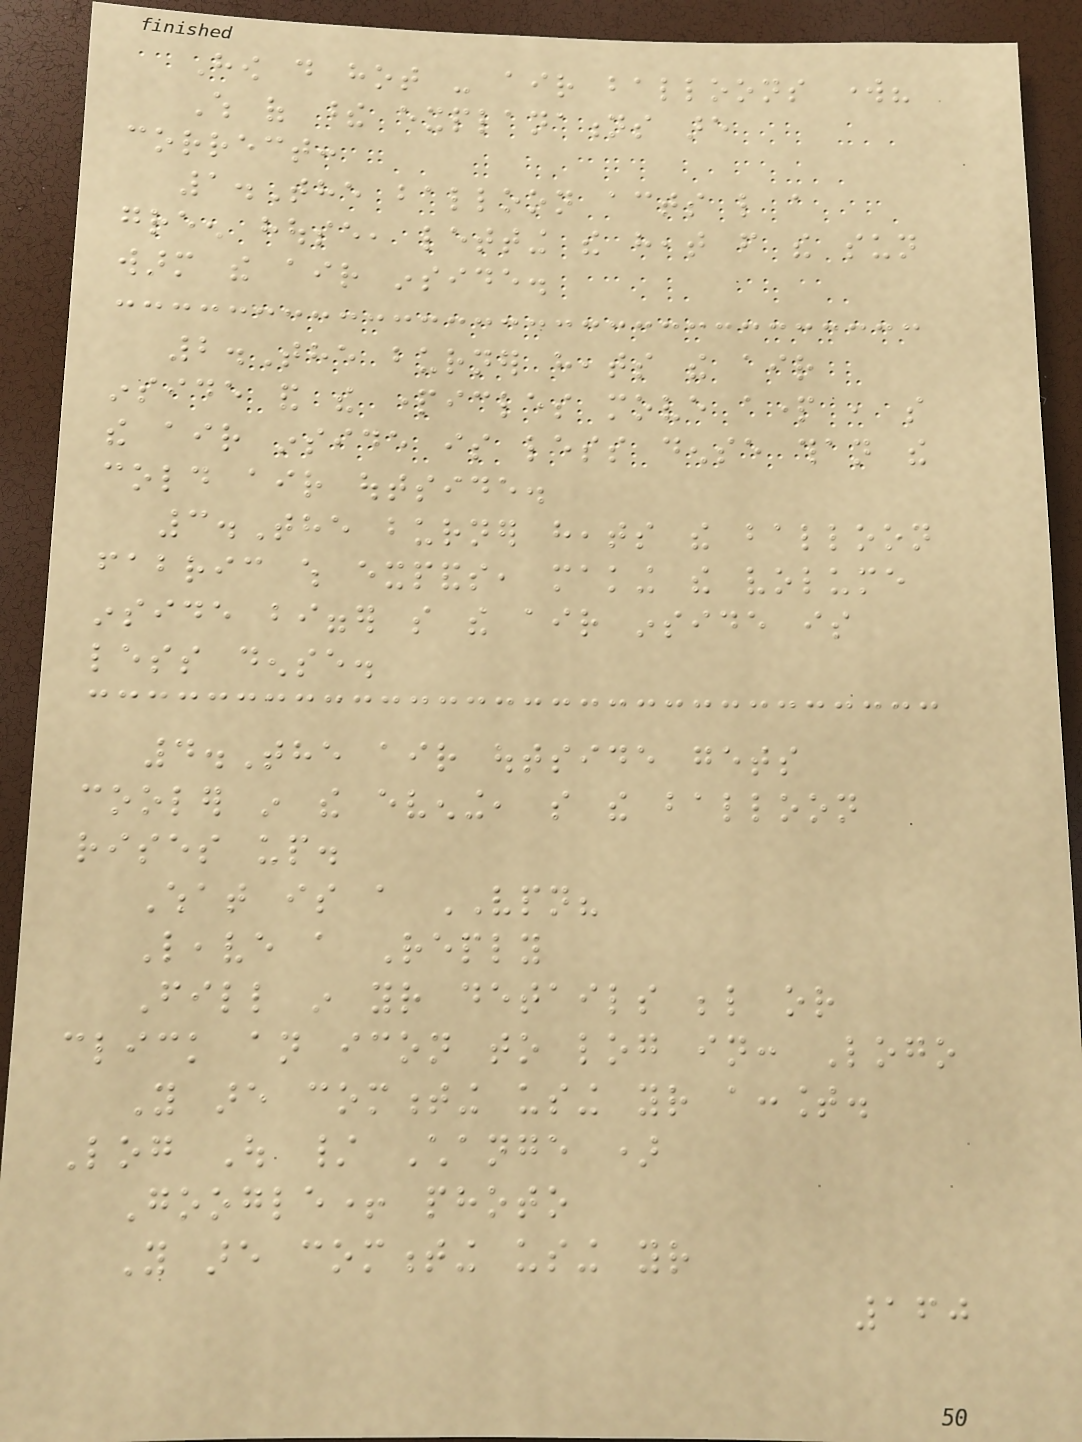How do hot - air balloons work?
Which of these explanations are
correct:
1.The balloon acts like a
green house, letting the heat from the sun
warm the air inside.
2.The burner heats the air
inside and the particles move apart , so
the air inside is less dense than the
cold air outside.
3.The burner heats the balloon
fabric which expands, making the volume
inside bigger so the air inside is
less dense.
4.The air outside gets
cooler in the evening, so the balloon
rises up.
What is a VPN?
Leave a Reply
Fill in your details below or
click an icon to log in: Logo
You are commenting using your account.
Log Out / Change )
Google+ photo
You are commenting using your
160
